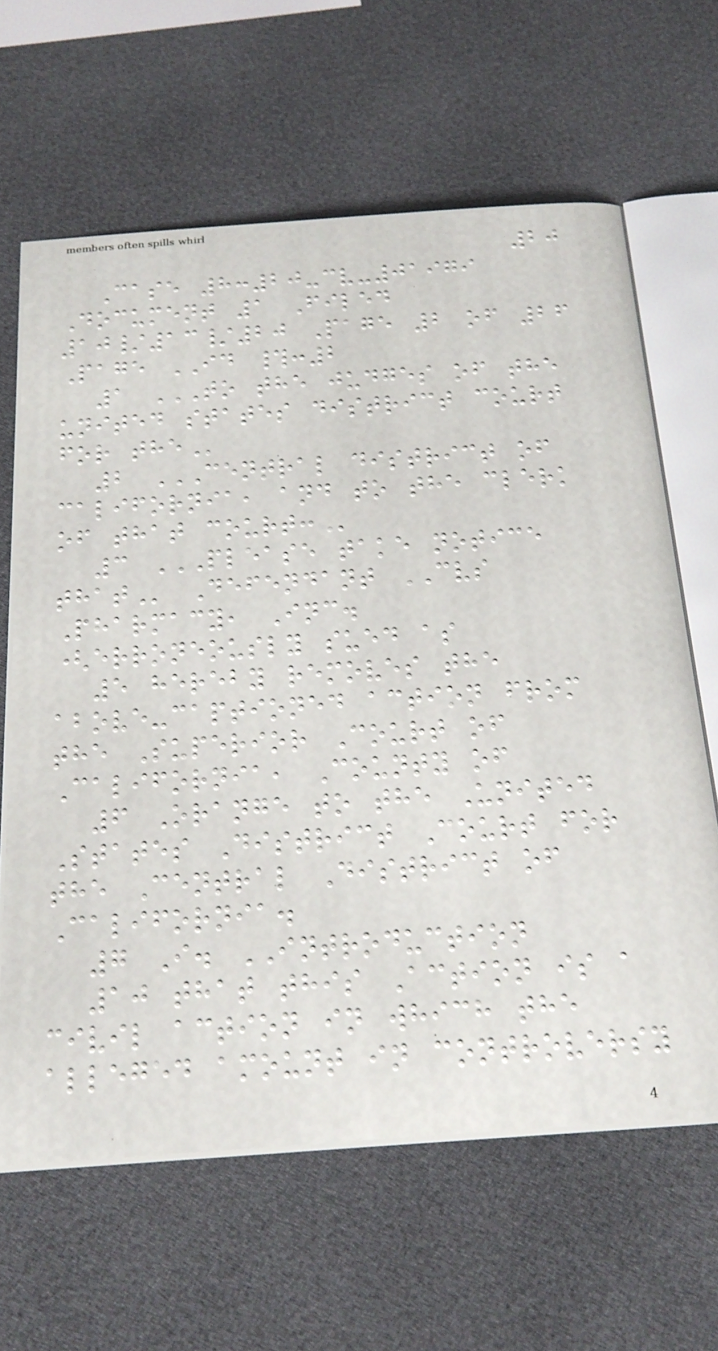20
Case 8:20-cv-01979
Document 1 Filed
10/13/20 Page 2 of 26
Page ID #:2
1 TO THE JUDGES OF THE
UNITED STATES DISTRICT COURT
FOR THE
2 CENTRAL DISTRICT OF
CALIFORNIA, AND TO THE CLERK
OF THAT COURT:
3 PLEASE TAKE NOTICE
THAT Defendant CVS
Pharmacy, Inc.
(erroneously sued as
5 hereby removes the
above-captioned action from
the Superior Court of
California, County of
6 Orange to the United
States District Court for
the Central District of
California.
7 I. INTRODUCTION
10 that this Action is a
civil action in which the
alleged amount in controversy
